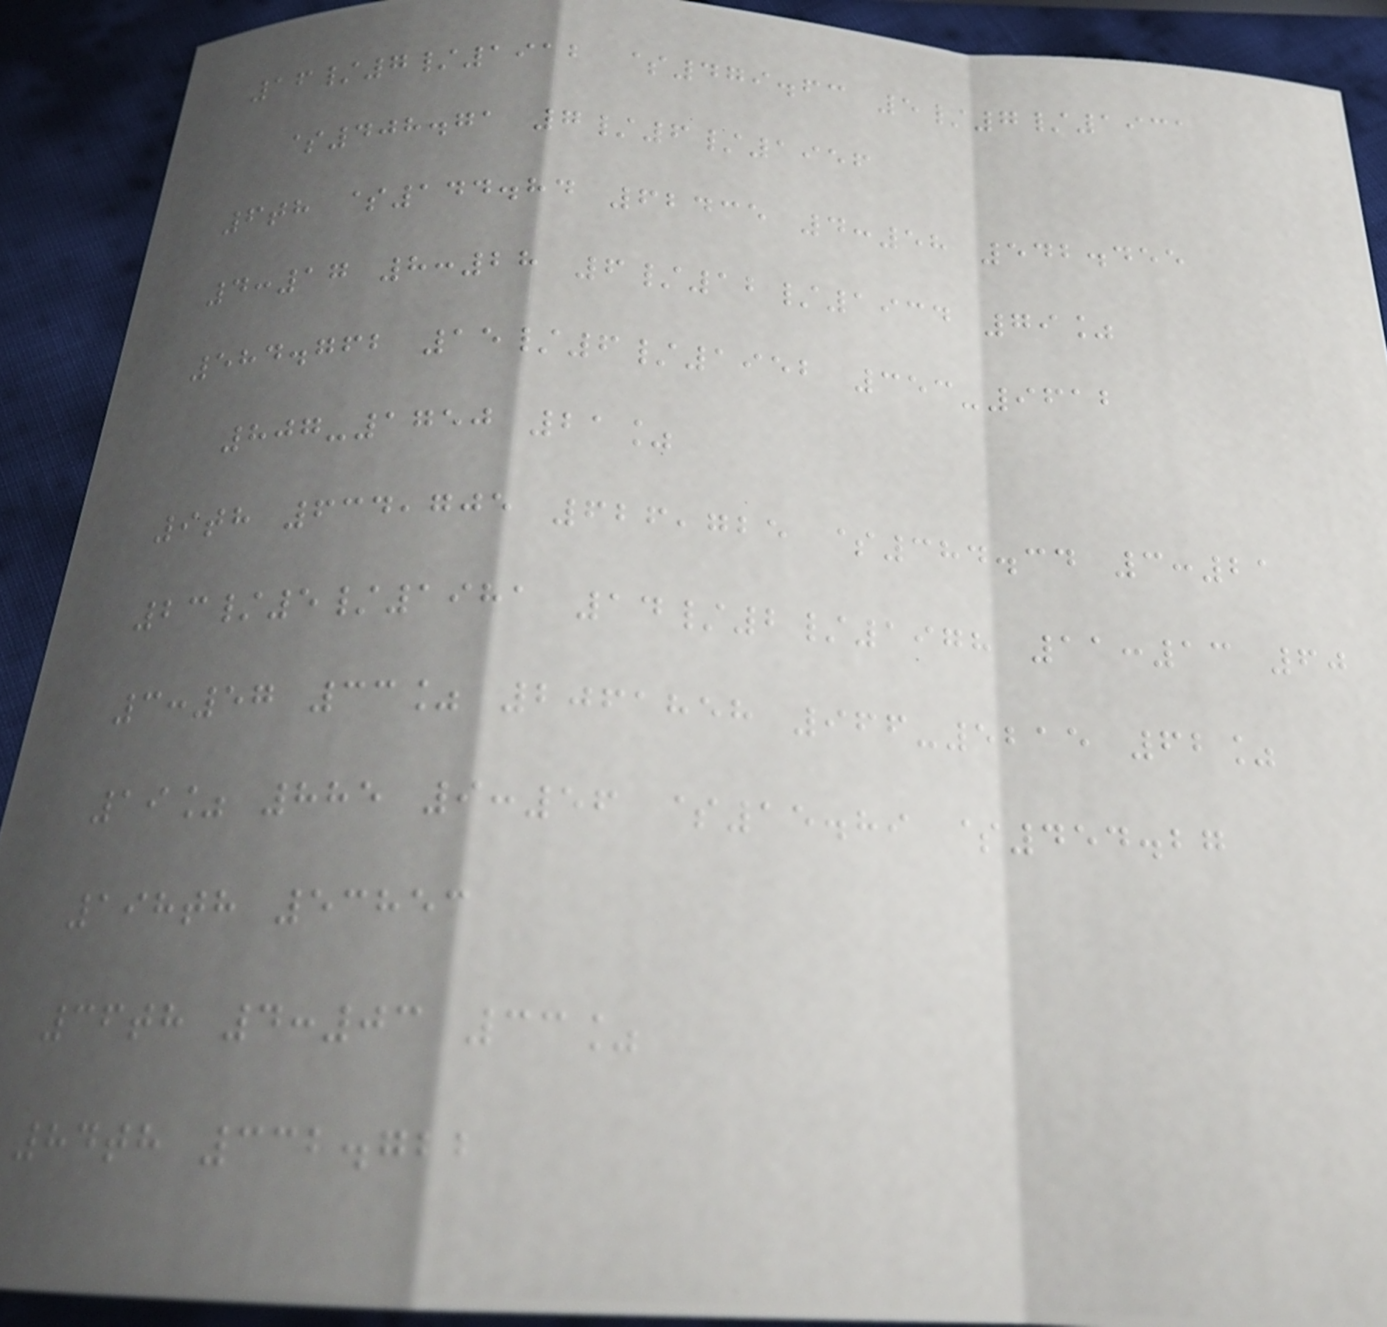16/7/1912 $479.63 5/7/1931
$408.71 7/6/1956
6th $144.84 62435 4:58 542.455
4:17 8:28 6/12/1934 79%
584.762 15/6/1952 353-9612
807-1750 21%
9th 634,705 626,725 $384.34 3:21
23/5/1981 14/2/1978 11:13 60
3:57 33% 2061858 966-5215 62%
19% 885 9:56 $15.89 $454.27
198th 53853
36th 4:03 33%
84th 332.722
